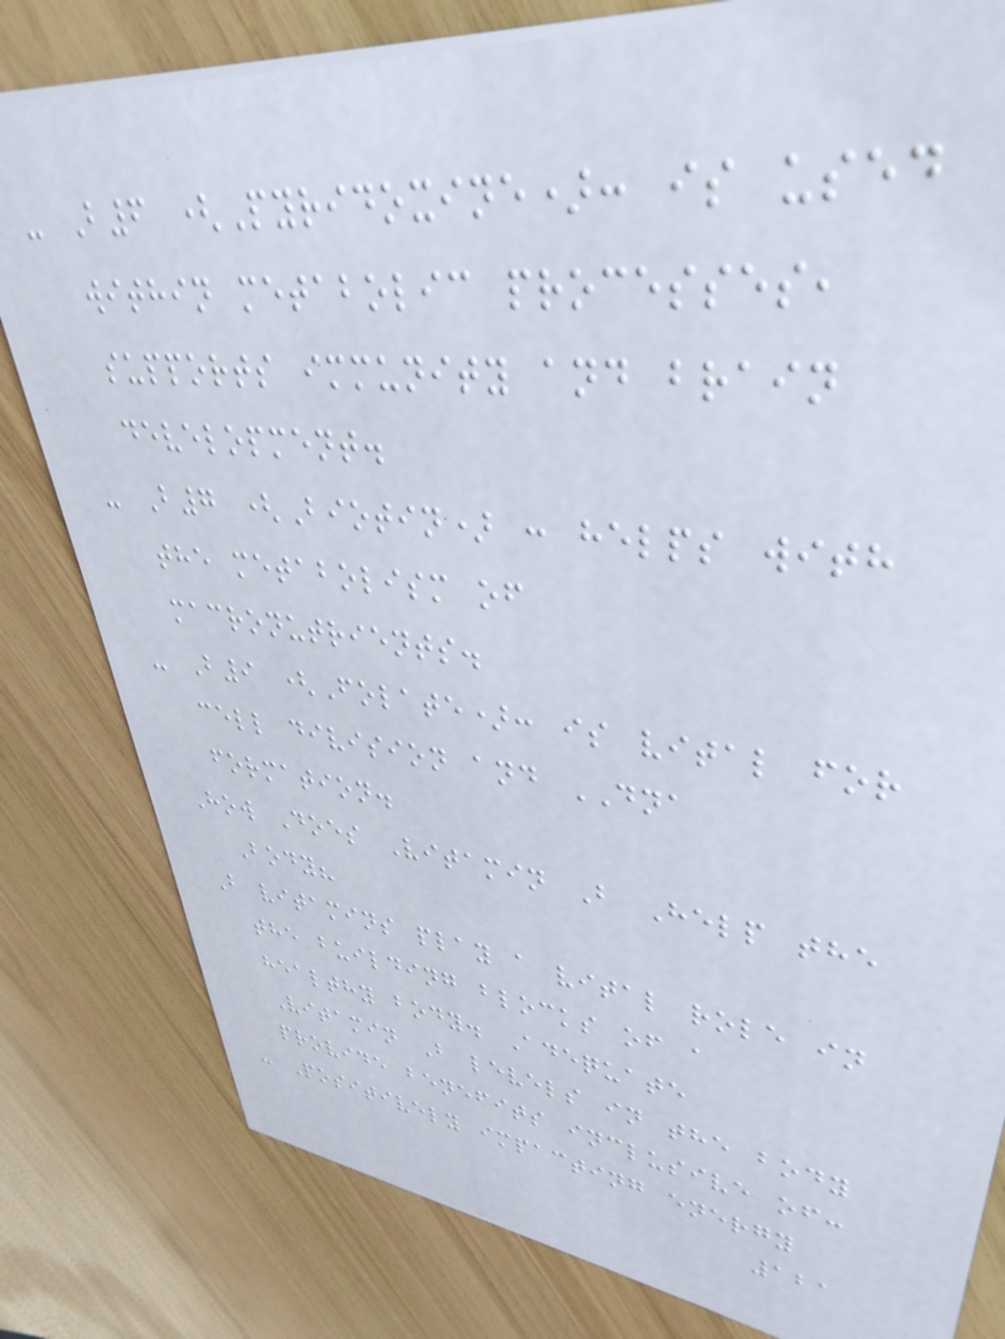- B6 (Pyridoxine): is used
within metabolic processes,
supports immunity and brain
development.
- B7 (Biotin) : helps with
the metabolism of
macronutrients.
- B9 (Folate): is vital for
cell division and DNA
formation.
How Does Vitamin B Help the
Body?
B vitamins play a vital role in
the building blocks of a
healthy body. Adequate
Vitamin B levels in the body
provide benefits inclusive of:
- Positively impacting energy
121
